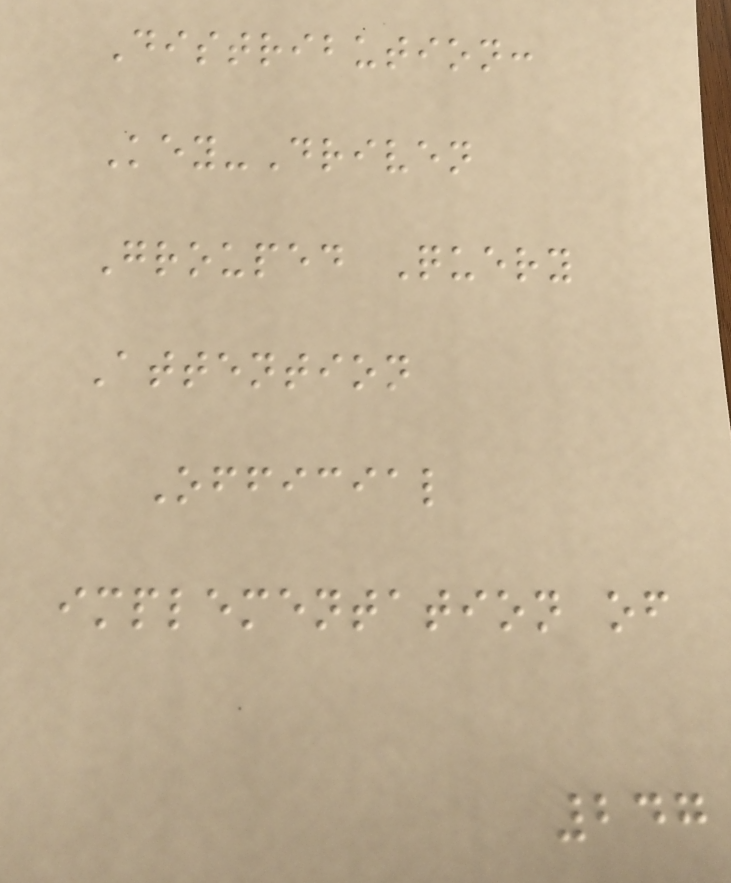Distribution:
Key-Driven
Grouped Query
Attention
Official
implementation of
247
